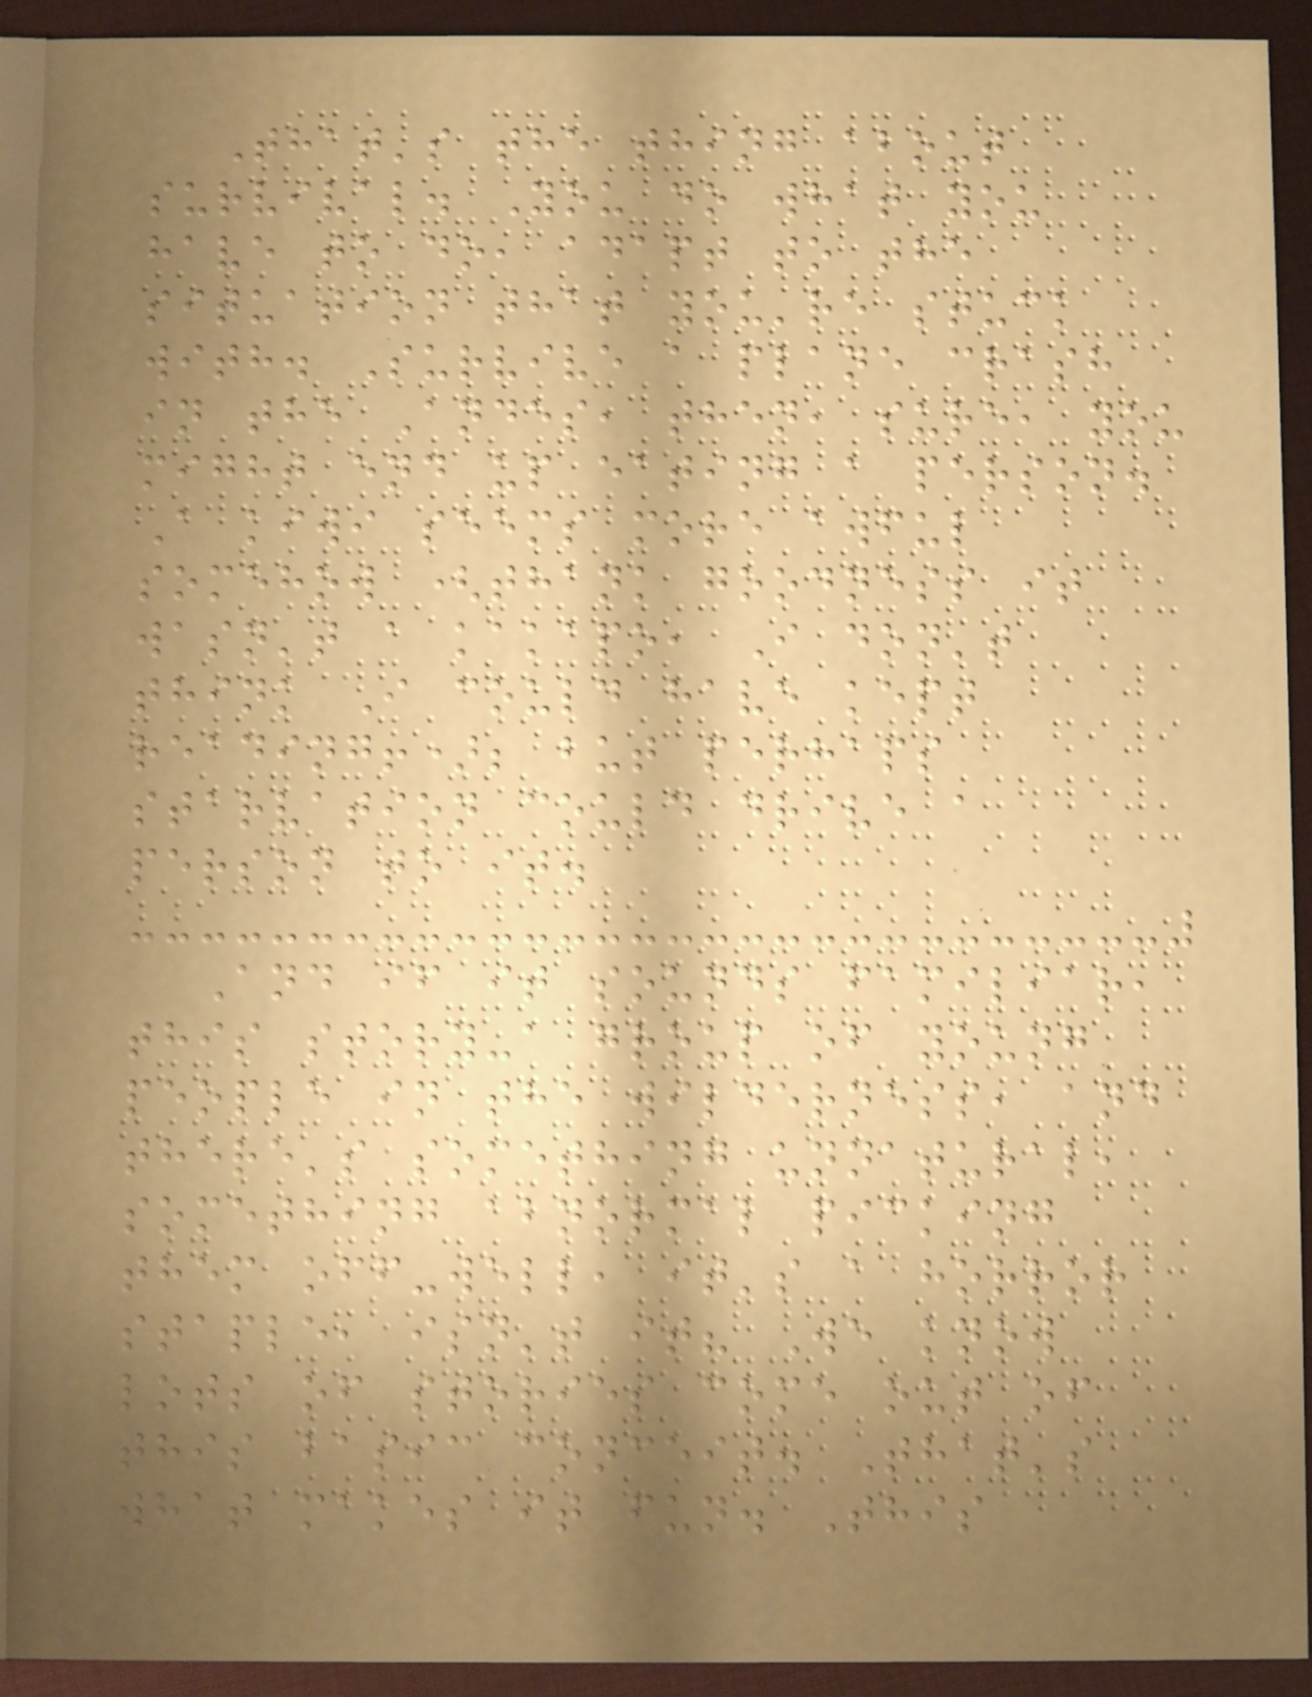That's the thing about
survival. You do what you
have to do, adapt to the
situation that you're stuck
with. Survive a plane crash
in the Andes, then, sure, you
might end up eating a person.
A kiwi seems more awful
somehow (thank goodness it
wasn't a kakapo, I don't
think I could have kept
reading!); but perhaps
starvation could drive a
person to it.
And if it sounds familiar,
this story-a group of young
people in the wilderness, and
there's something unnatural,
something abnormal picking
them off-well, it's a horror
staple, isn't it? We know
lots of stories come out of
this basic conceit. That's
what makes it fun. This
